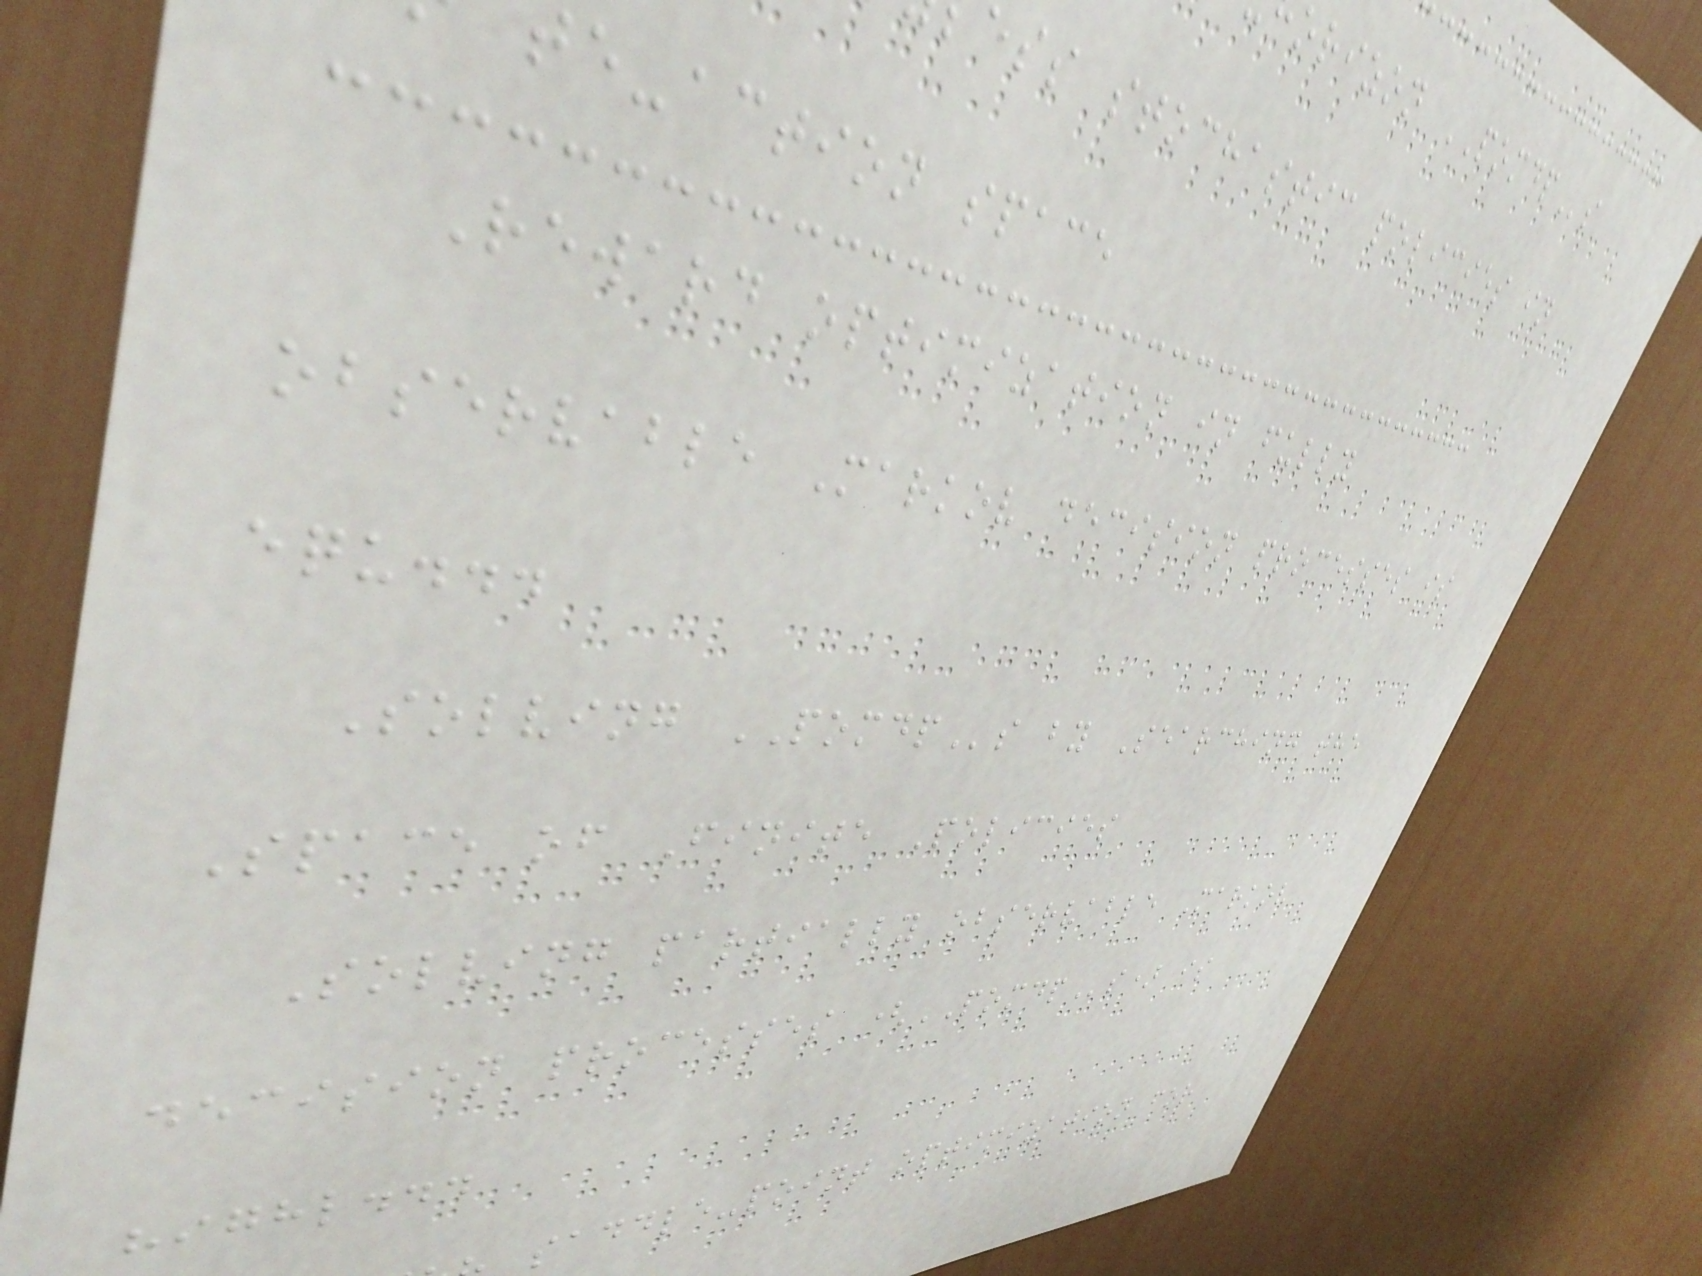orizon POMDPs
ess stochastic policies in
te-action space
Reward optimization in fully
observable Markov decision processes is
equ...
Solving POMDPs by Searching the
Space of Finite Policies
Solving partially observable Markov
decision processes (POMDPs) is
highl...
saddle-point optimization for
